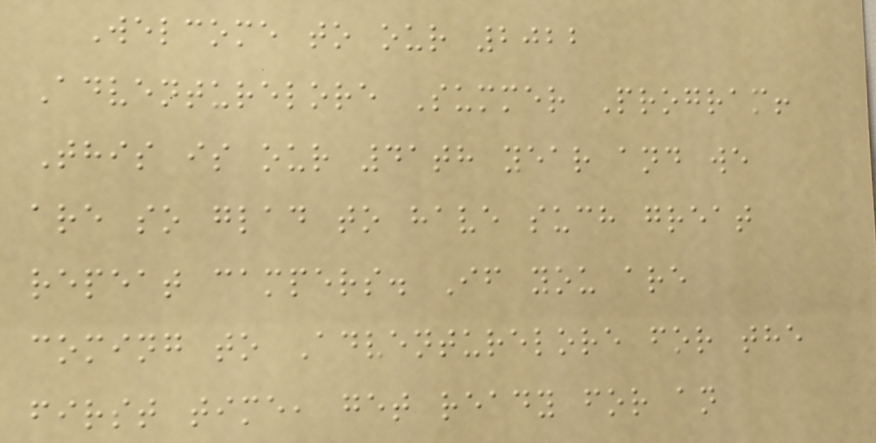Welcome to our 2022
Adventurelore Summer Program!
This is our 41th year and we
are so glad to have such great
repeat campers. If you are
coming to Adventurelore for the
first time, get ready for an
